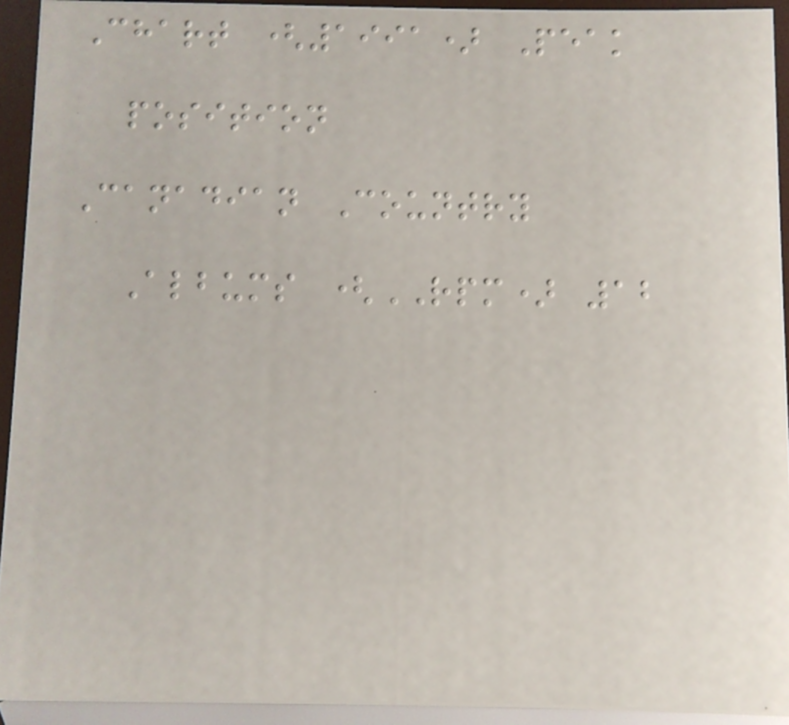Chart (1991) Peak
position
Canadian Country
Albums (RPM) 12
